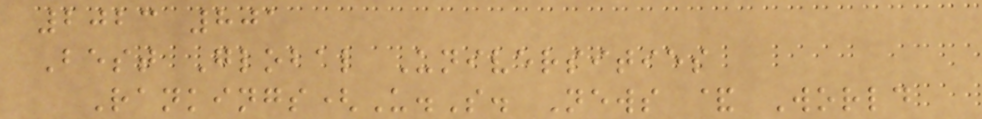2023 801
Best Global Universities
Rankings(U.S. News & World
